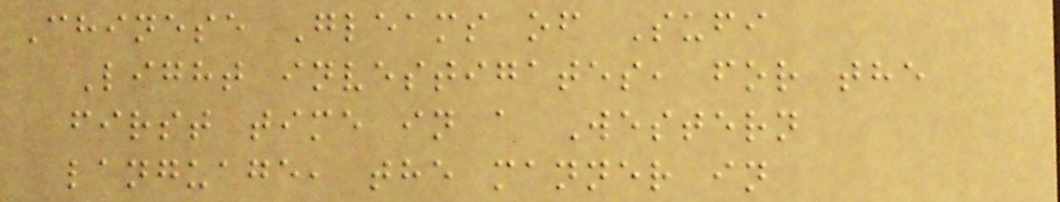Chinese Gleams of Sufi
Light investigates, for the
first time in a Western
language, the manner in
